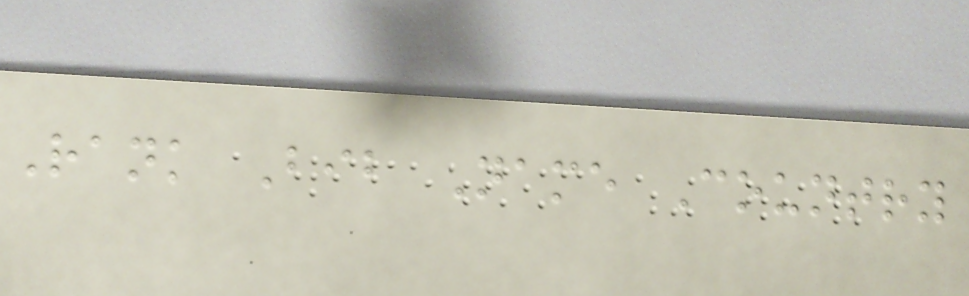Rank Bib Name Country
